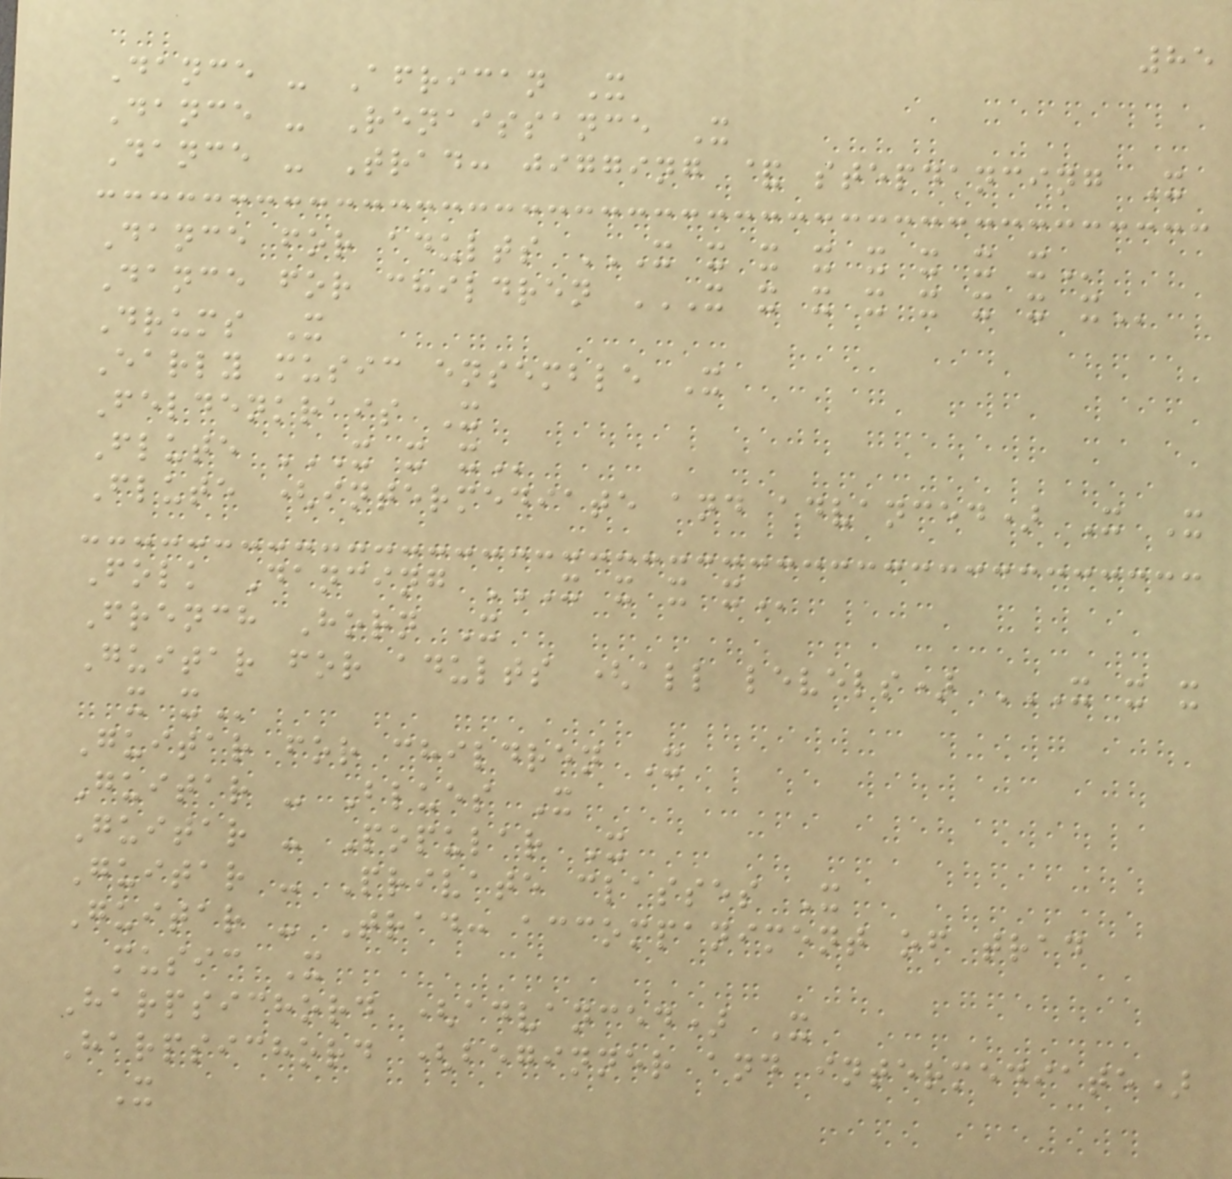85
Dance - African X
Dance - Renaissance X
Dance - Trad: jigging & stepdancing X
Dance for adults X X X X X X X X
Dance for children X X X X X X X X
Drums X
Early music ensemble X
Feldenkrais X
Flute X X X
Flute (intermediate and advanced) X X
Folk Dancing X X X X
French Horn X
Guitar for adults (all levels) X X X
X X
Guitar for children X
Guitar - Blues X
Guitar - Popular X
Guitar - Private classes X
Guitar - Trad: accompaniment of trad
music X
Harpsichord (advanced) X
Harpsichord (beginner and intermediate)
X
